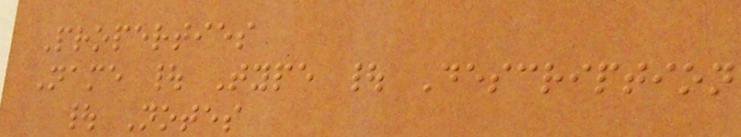Properties
Name | Type | Description
| Notes
